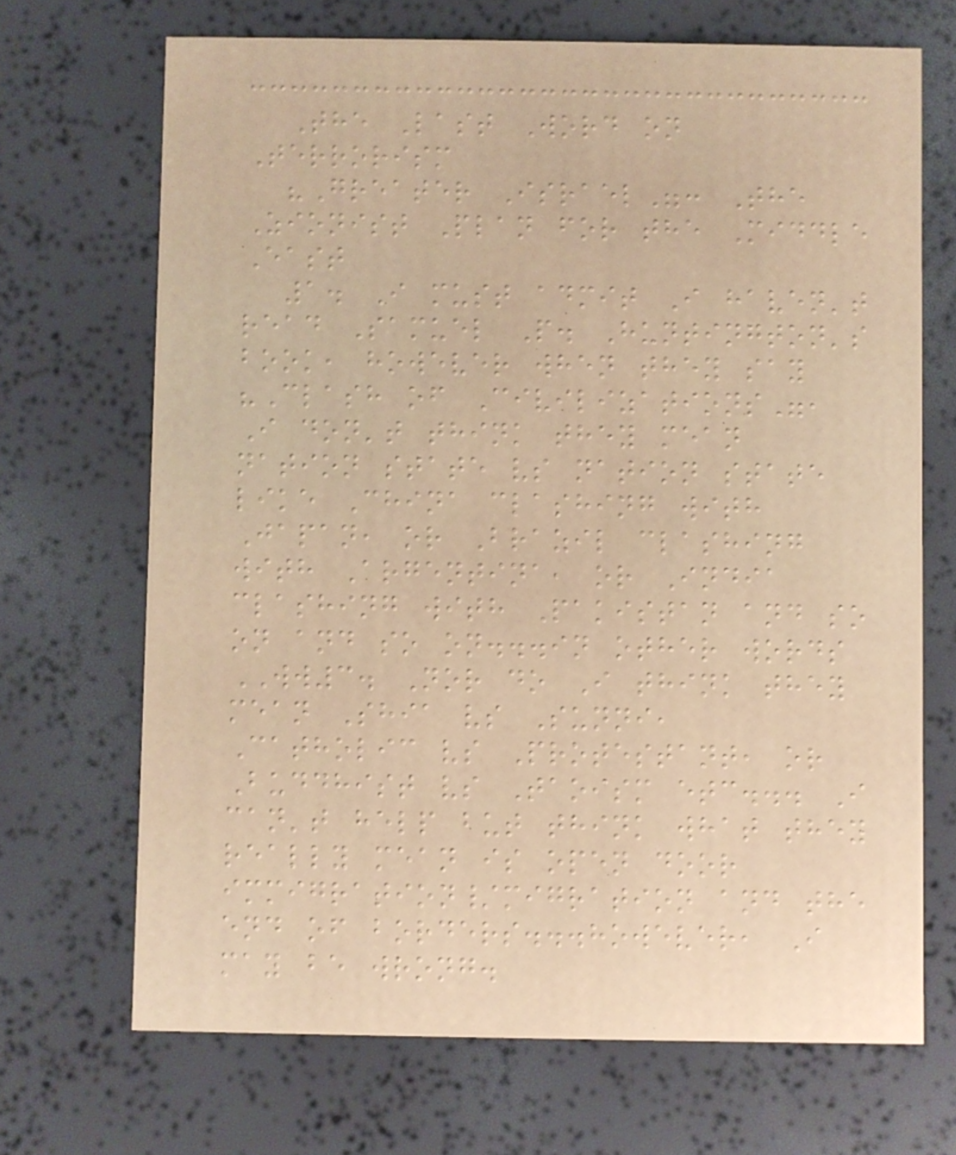The Last Word on
Terrorism
"Greater Israel": The
Zionist Plan for the Middle
East
1. I must admit I haven't
read Samuel P. Huntington's
book, however when they say
"Clash of Civilizations",
I don't think they mean
nation state vs nation state
like China clashing with
Japan, or Brazil clashing
with Argentina, or India
clashing with Pakistan and so
on and so on...in other words
WW3. Nor do I think they
mean Shia vs Sunni,
Catholic vs Protestant, or
Buddhist vs Taoism etc... I
can't help but think what they
really mean is open door
immigration/migration and the
end of borders...however, I
may be wrong.
